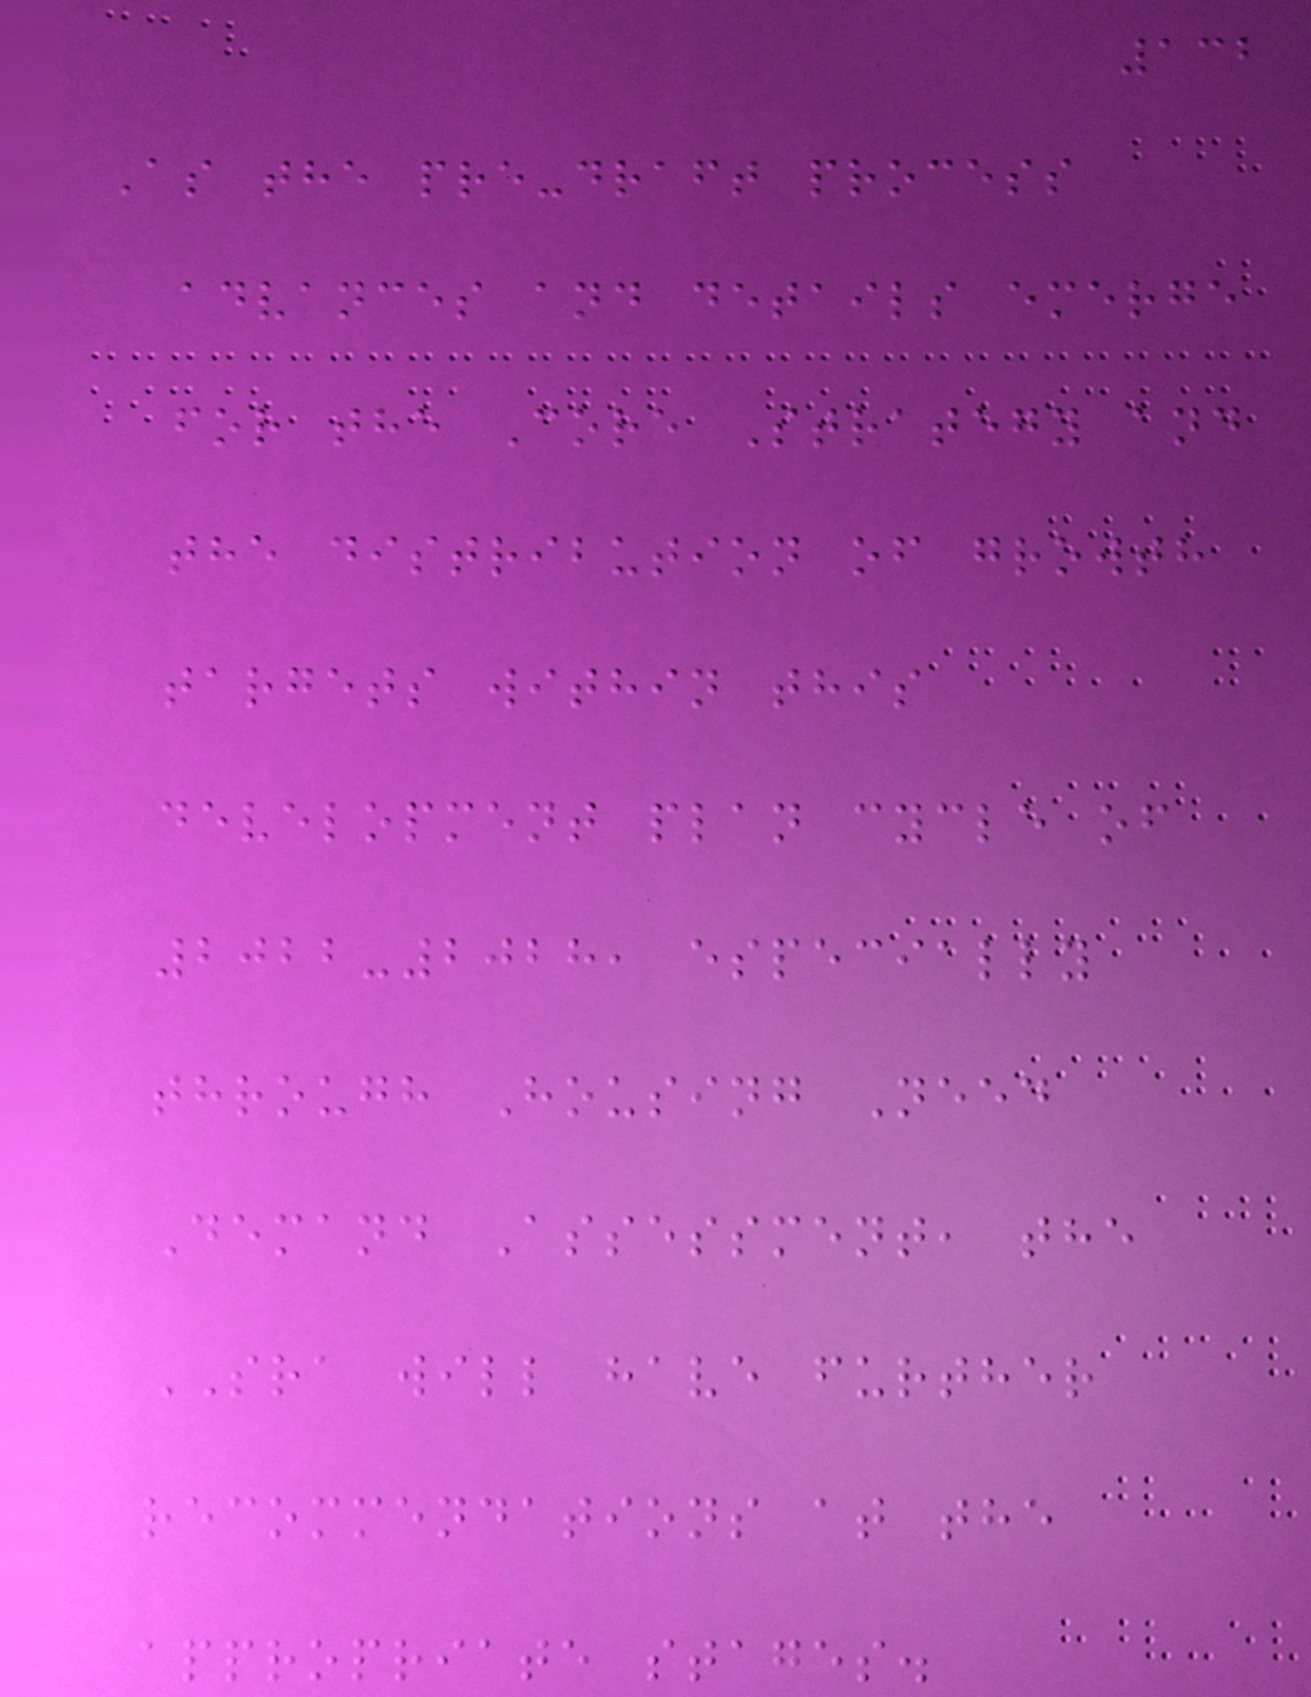132
As the pre-draft process
advances and details emerge
for the Core Strategy and
the distribution of growth
targets within this
development plan cycle of
2022-2028, especially
through Housing Need
Demand Assessment, the
SRA will have further
recommendations at the
appropriate stages.
